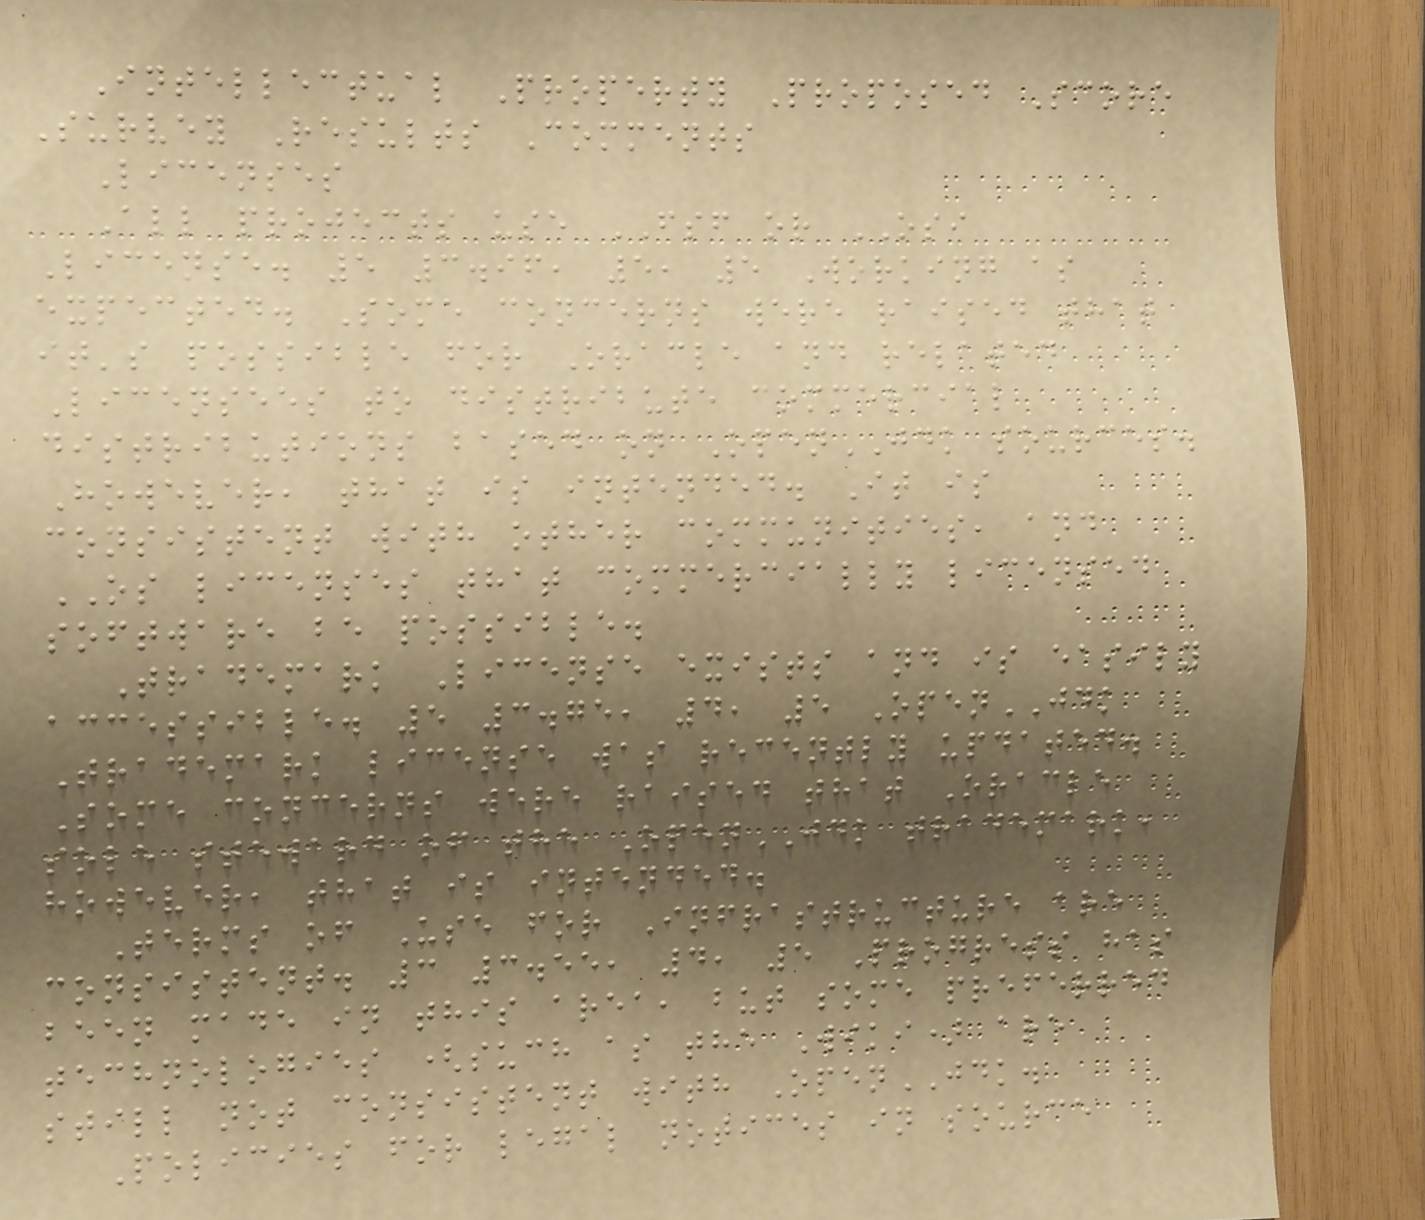Intellectual Property Proposed Score
Survey Results Comments
Licenses
All projects use FSF or OSI
License. 5 3.96, 5, 5 Working as
expected. Some concerns were raised that
it's possible for Oracle and related
Licensees to distribute commercial
distributions based on OpenJDK sources.
However, that is intended. It is
consistent with other communities, and
OS licenses that commercially licensed
software be possible.
Trademark License exists and is easily
accessible. 5 3.75, 4, 5 OpenJDK
Trademark license was recently updated.
Some concerns were raised that Oracle
sole steward of the OpenJDK trademark,
however, that is intended.
Terms of Use for Infrastructure are
consistent. 3 3.55, 4, 5 Progress has
been made in this area, but some preferred
technologies (such as the Wiki) are
still not consistent with OpenJDK.
Policies for legal notices in source
